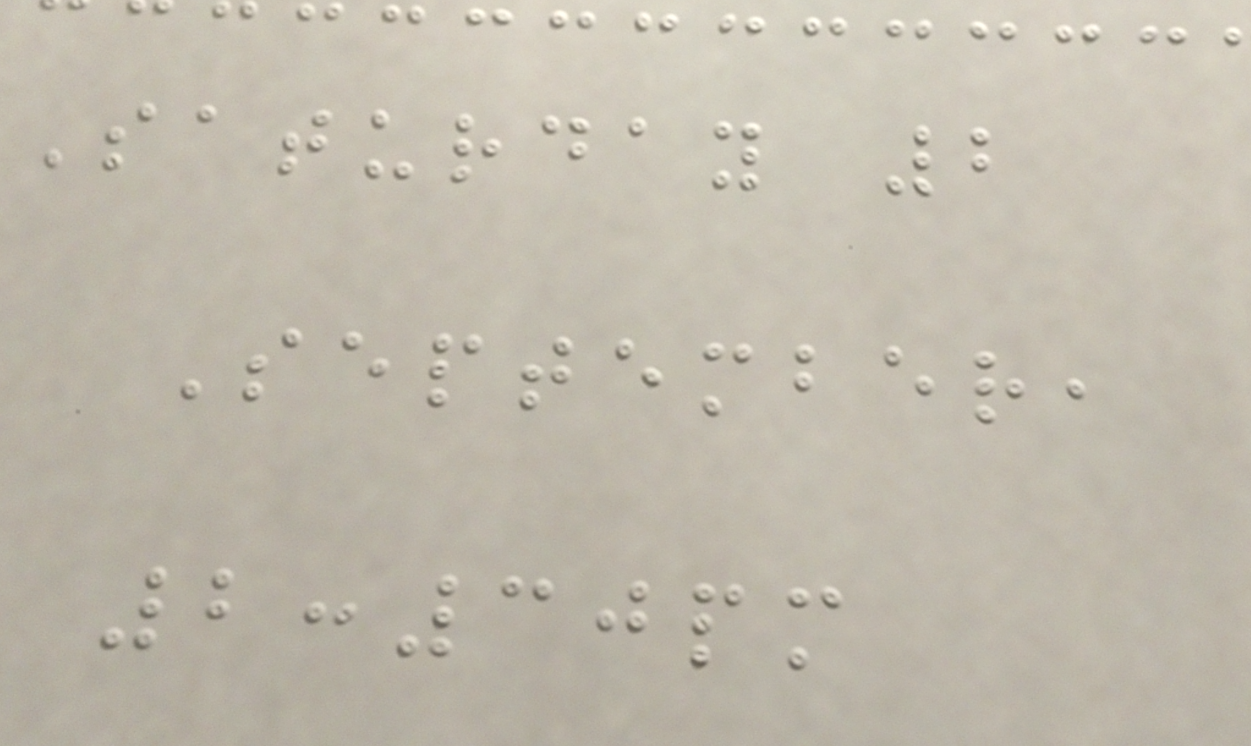Saturday 2
September,
2:30pm
